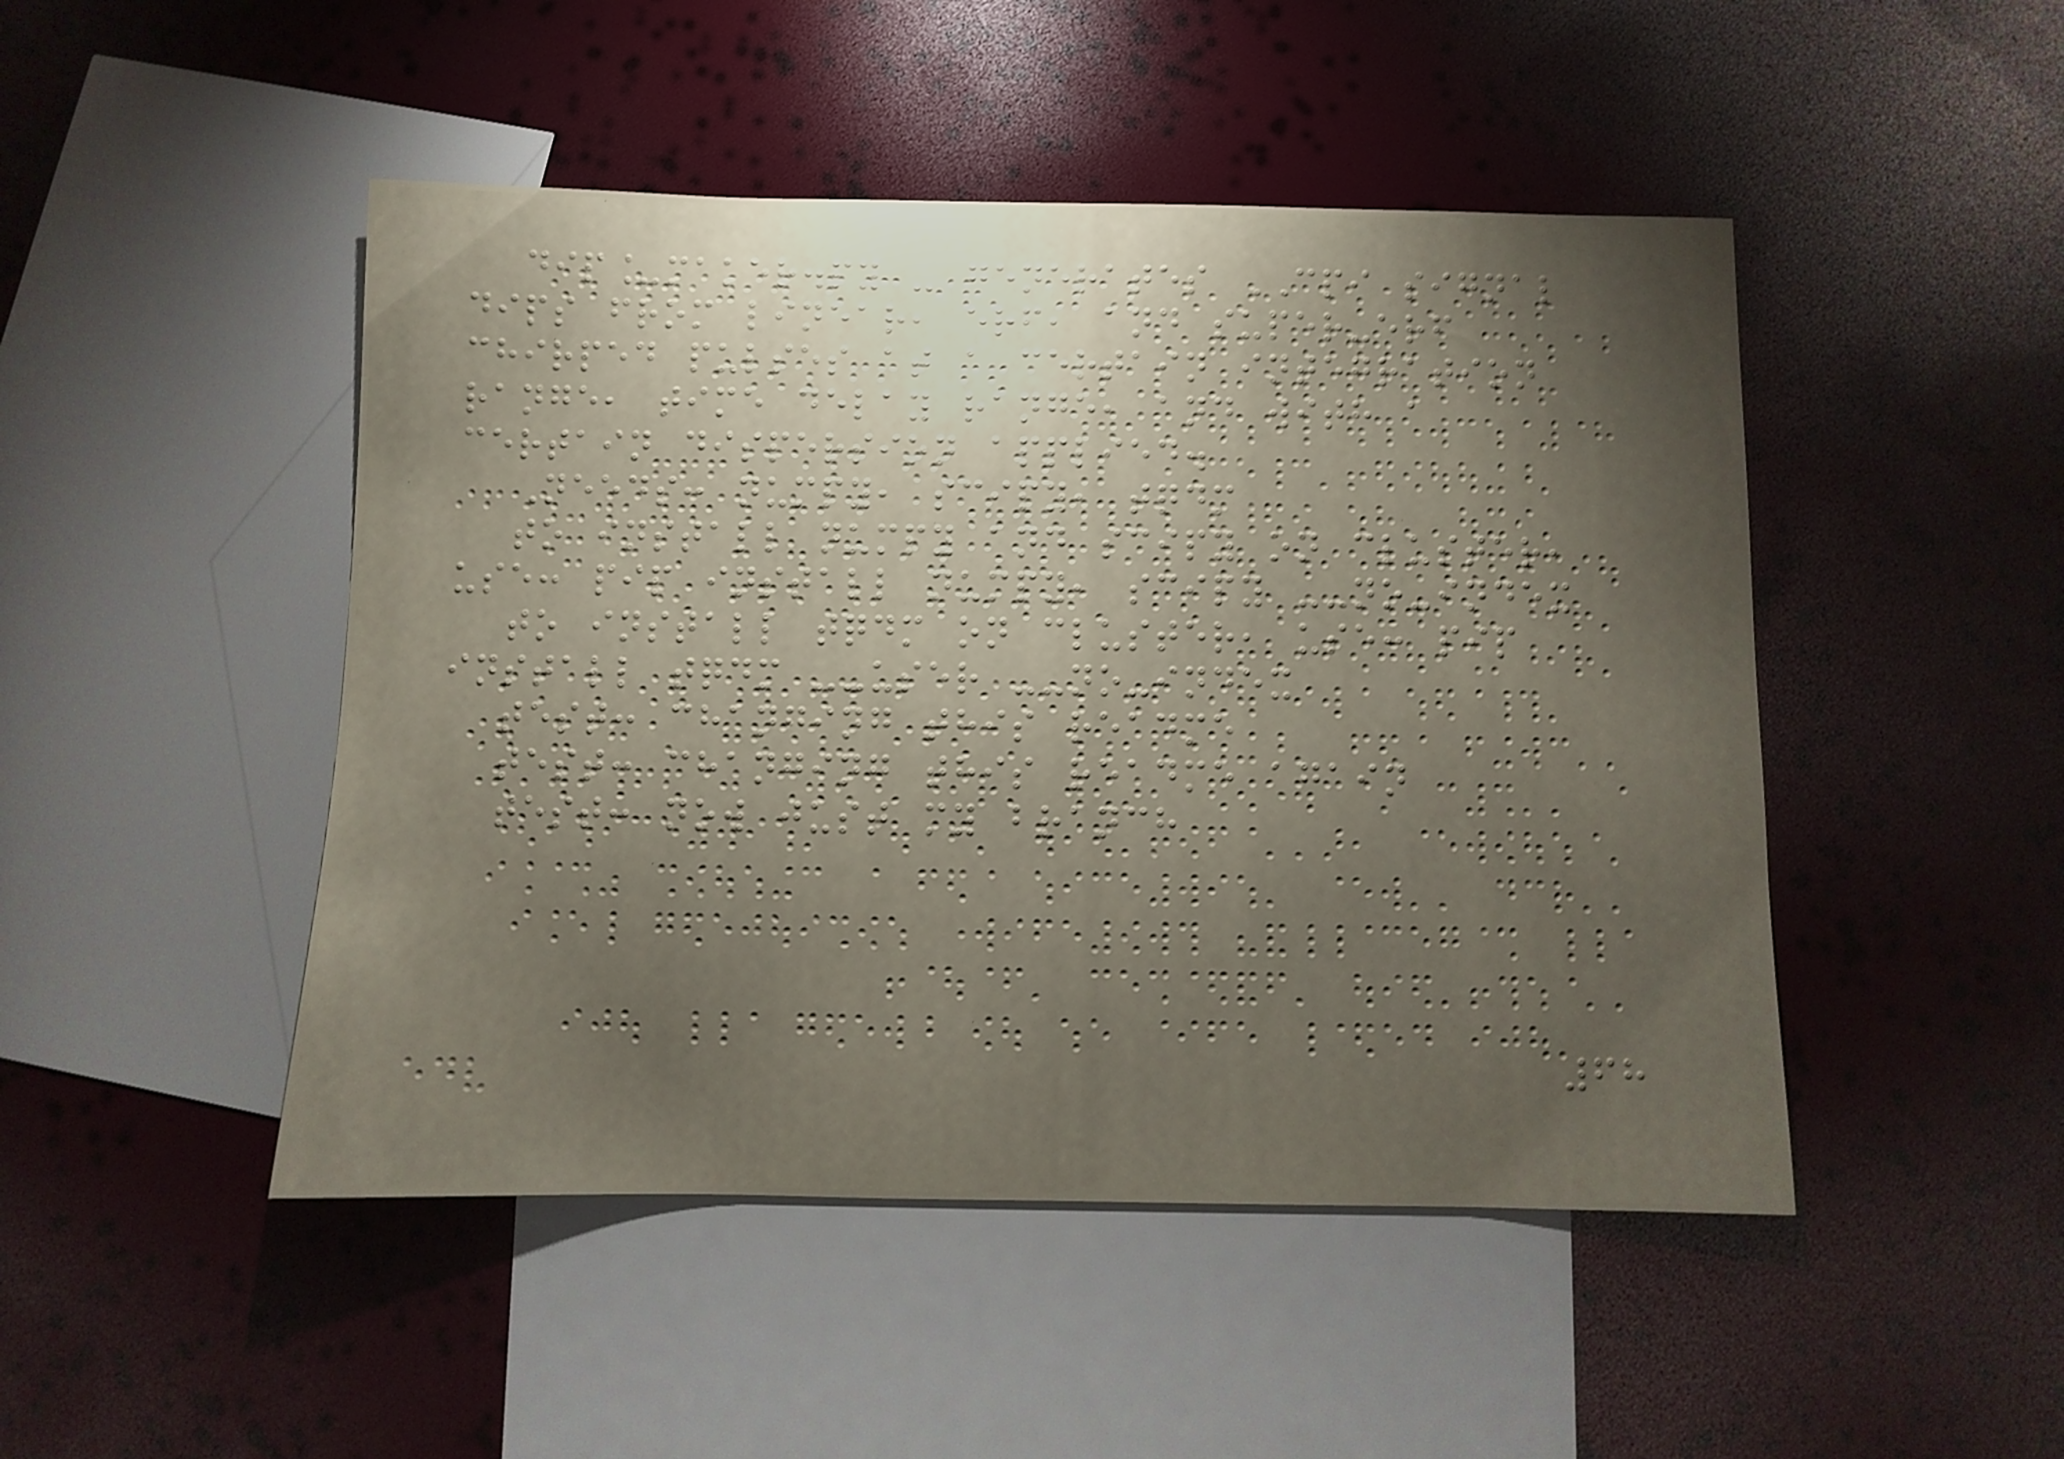dip_maker.py - generates CPI signal
dips from linear, erf, and super-erf
chirped pulses at a certain integration
range, time delay range, and with a
certain dispersion applied.
Needs: numpy, scipy, tqdm
to install numpy and scipy on cluster,
use: pip install numpy, scipy --no-index
to install tqdm on cluster, use: pip
install tqdm --user --no-index
test: changing this readme
test: changing this readme again
test: now just my branch
68
